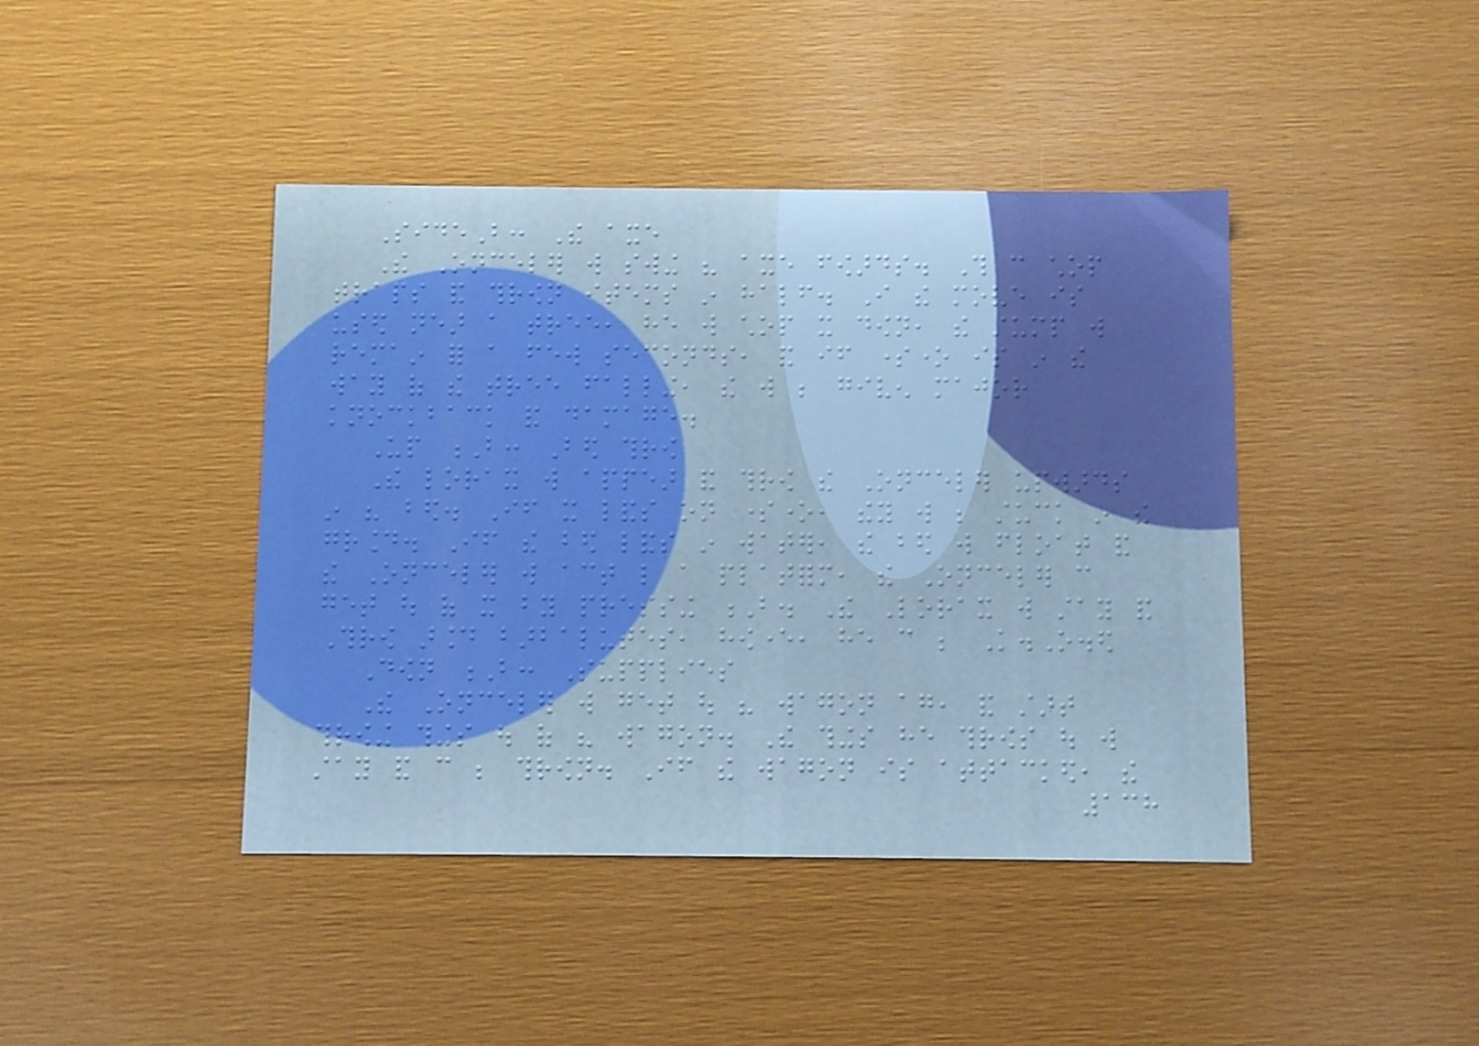SideB: The axe
The Onceler will swing his axe fowards. This can chop
traps and thrown items in half. I the move is
used near a tree, he will chop it down, the stump will
remain for a few seconds, and if someone is in the
way of the tree falling, the will be given major
knockback and damage.
Up B: Bed throw
The lorax will appear and throw the Onceler upwards
in his bed. If it lands on someone, they will be stuck in the
ground. If the bed lands in water, the bed will float and
the Onceler will act like a platform, the Onceler can
get out of it by pressing B. The Lorax will stay and
Throw around barbalutes, however, he can be K.O.ed
Down B: Supplies
The Onceler will get out his wagon again, and start
throwing things out of his wagon. The things he throws out will
stay and can be thrown. If the wagon is attacked, the
138
